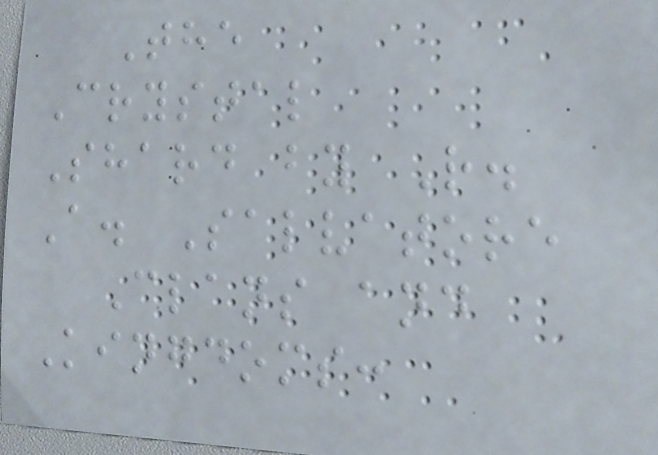The
Crystal
Shard by R.
A. Salvatore
Clans and
Kingdoms:
